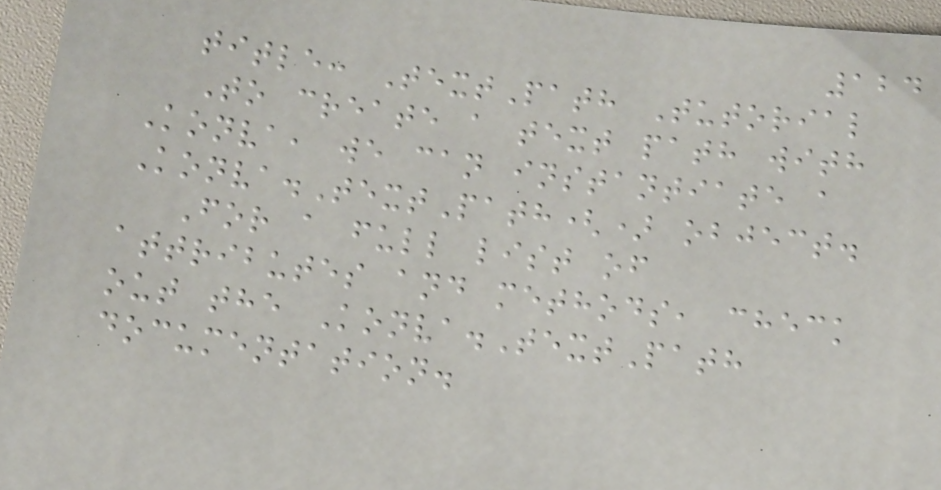124
title: TextPath Tutorial
To create a text path with
Konva, we can instantiate a
Konva.TextPath() object.
For a full list of
attributes and methods, check
out the Konva.TextPath
documentation.
